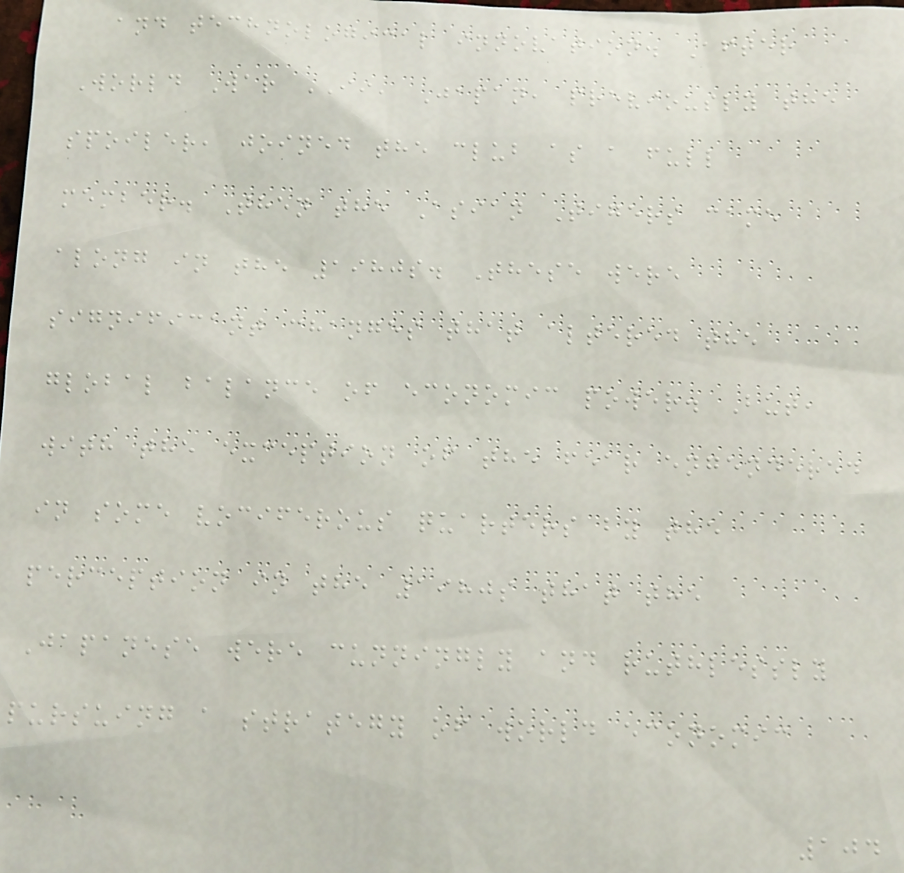and technological innovation. After
World War II, Japan, previously the
spoiler, joined the club as a full
member. Then the Asian Tigers came
along in the 1980s. These were
significant changes that altered the
global balance of economic power. But,
with the exception of the fear engendered
in some vociferous quarters by the
perception in the 1980s that the
Japanese were cunningly and ruthlessly
pursuing a strategy of world economic
104
